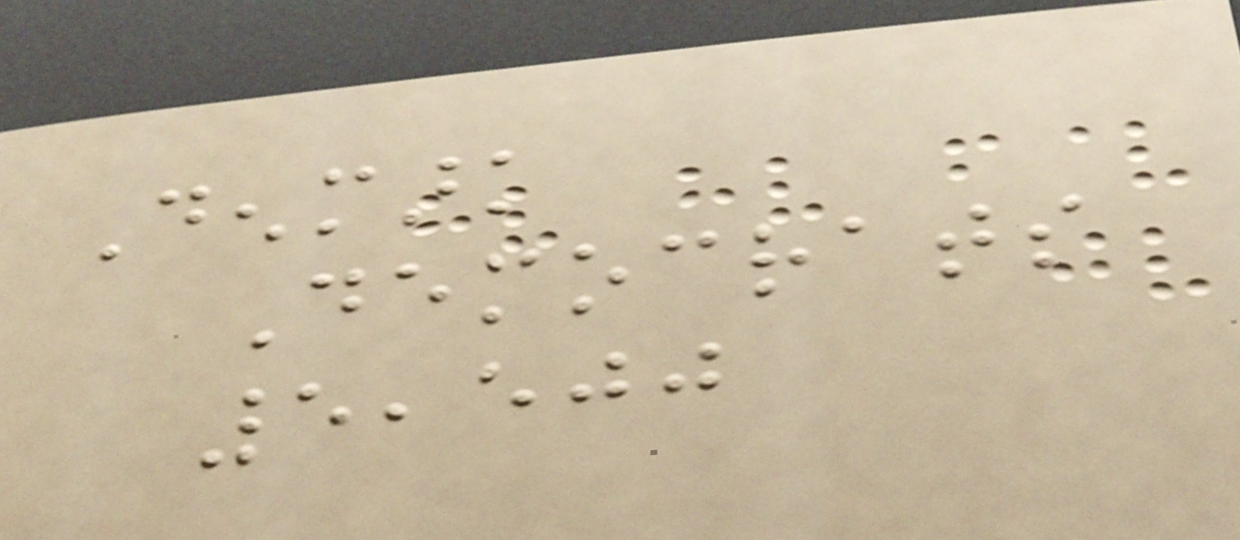Denmark
Democrats
5,500
